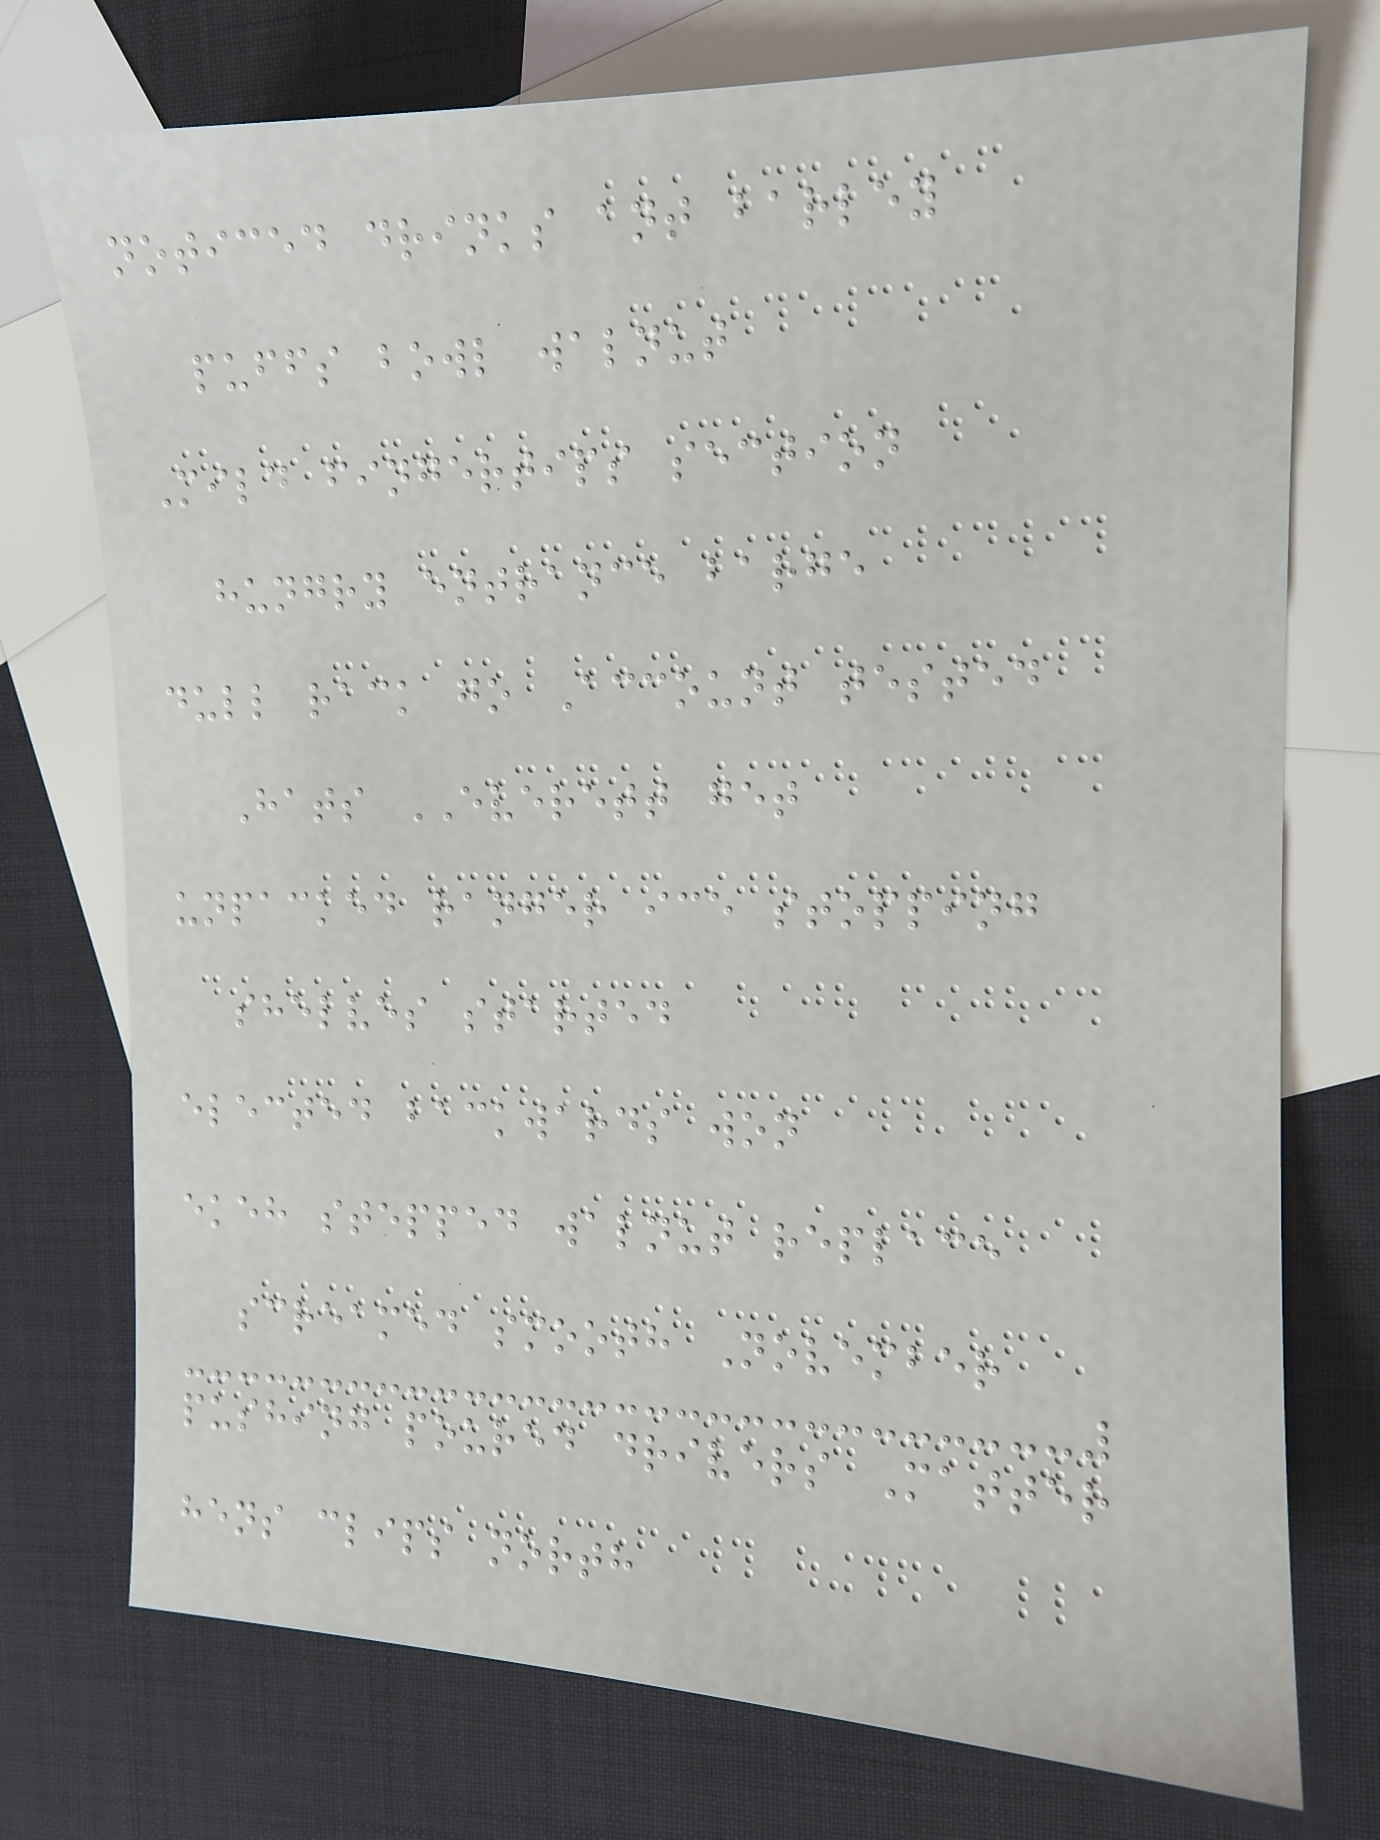noticed drinks ant barley
puffs bowl walnut
Mild fingertips section
hungry entrance barge
dull rack go Account tested
Hats EVERETT get
unpacked ranger ice stopping
shelves started
elected backwards won
ekeh stepped walnut replace
screamed smooth November
pushing poured drivers Matter
hens clips north
